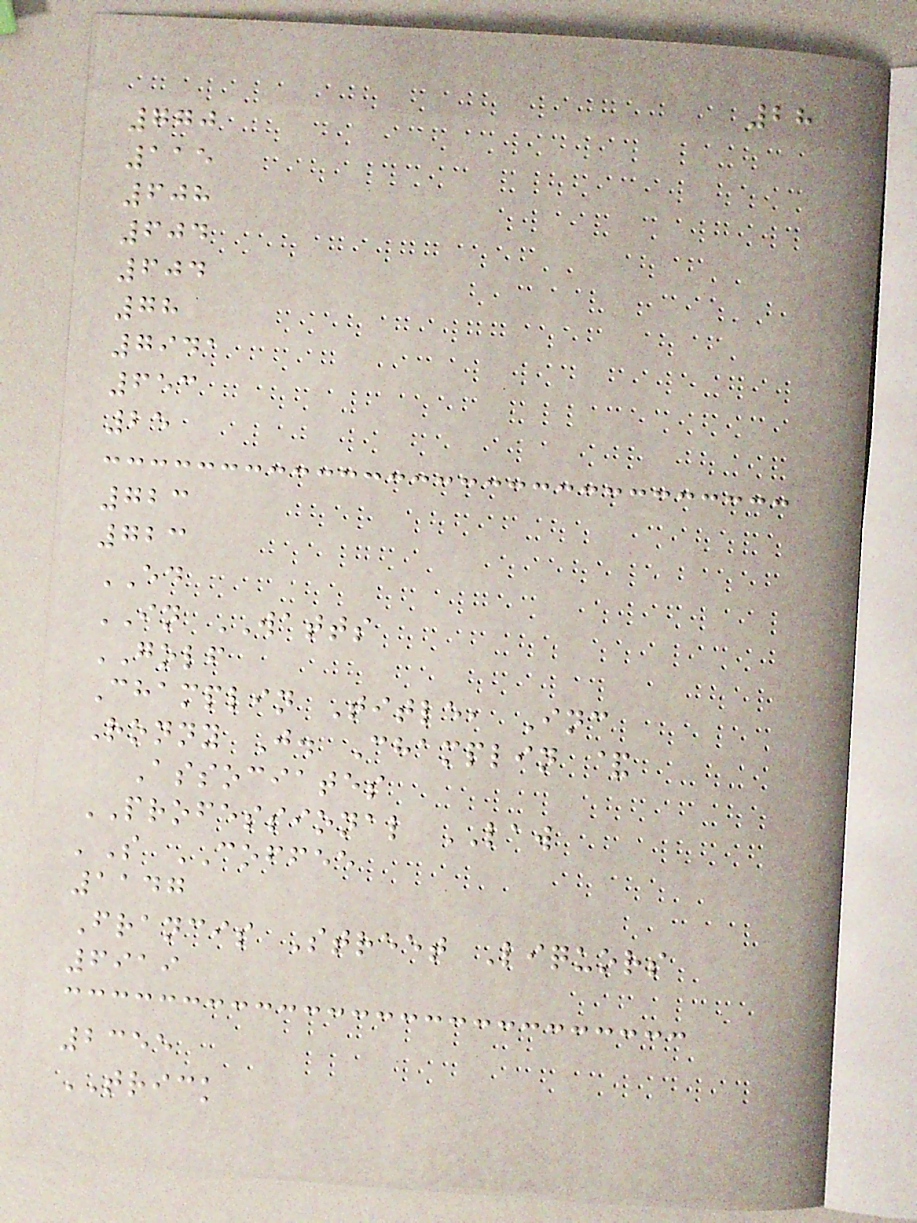28
770
115
608
604
604
78
7941
653
25
723
723
ED
IN WATTS
GOLF
Champlin Title, Inc
Ronny J. Champlin &
Associates
PROFESSIONAL LAW
'S COFFEE
1147
Francis Street Liquors
6919
2355
TRICK
